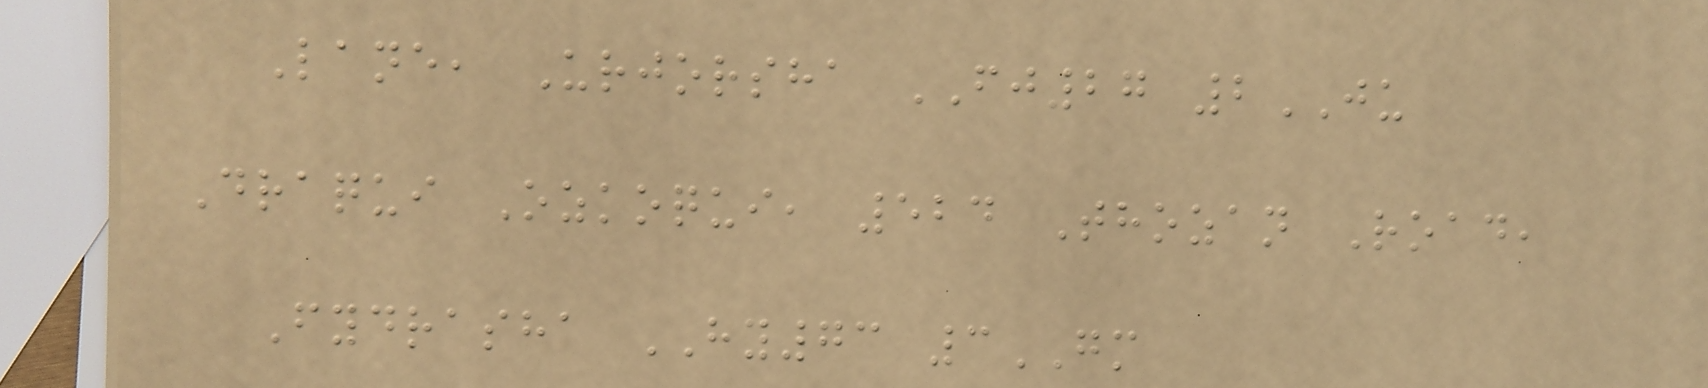Lane, Urjorsha FJ27 2JU
Draqui Ozkoqui, 524 Thozan Road,
Fydrasha HY73 3GM
